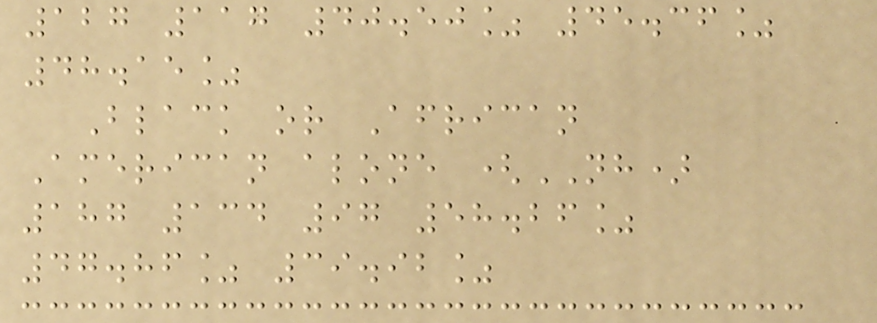127 117 40.50% 45.36%
48.15%
Black or African
American alone (NH)
187 134 97 58.26%
47.86% 39.92%
